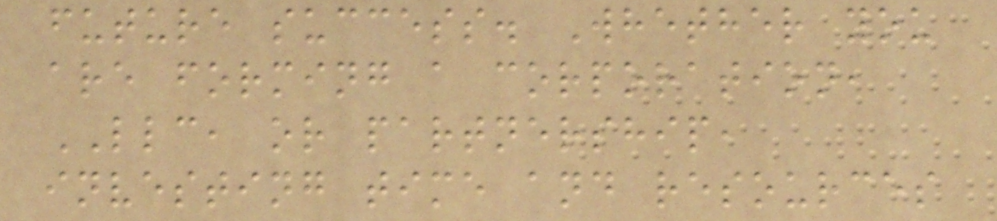future success. Whether you
are forming a corporation,
LLC, or partnership,
investing time and resources
